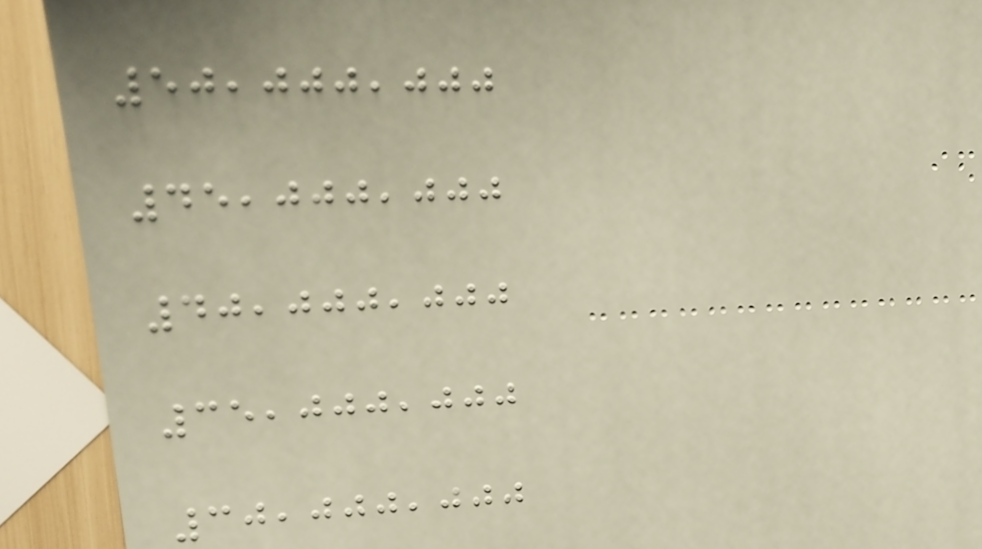50,000,000
45,000,000
40,000,000
35,000,000
30,000,000
